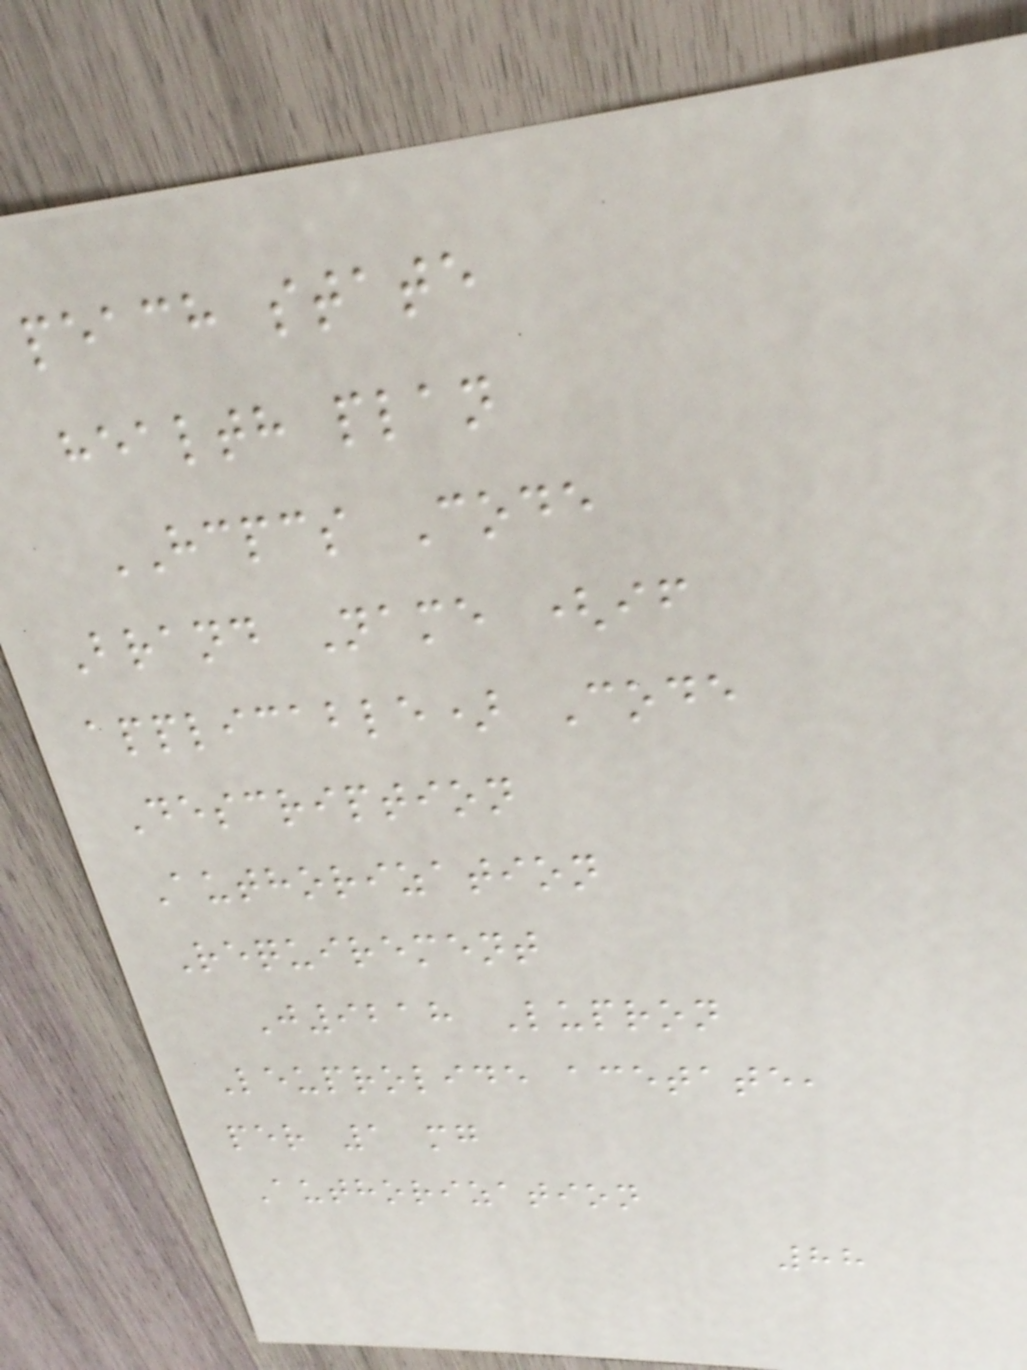peach state
health plan
HCPCS Code
Brand Name (if
applicable) Code
Description
Authorization
Requirement
J9218 Lupron
Leuprolide acetate,
per 1 mg
Authorization
88
